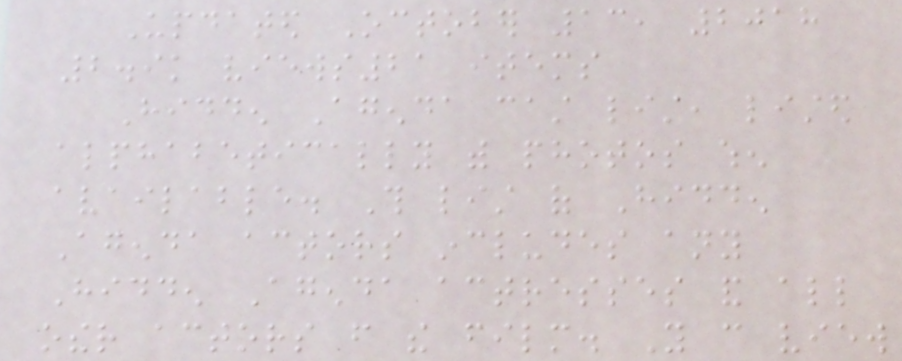Updated October 13, 2018
2.9k views21 items
Hidden Agenda cast list, listed
alphabetically with photos when
available. This list of Hidden
Agenda actors includes any
Hidden Agenda actresses and all
other actors from the film. You can view
